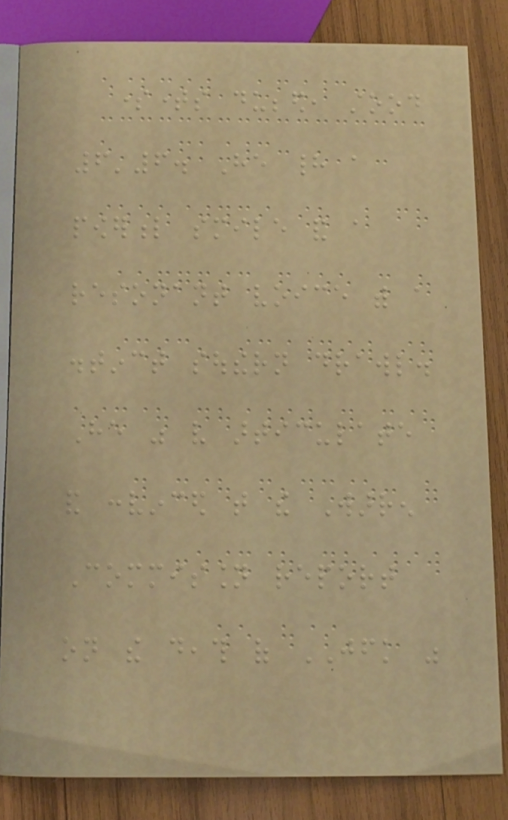sometimes dubbed, stood
6'6. He had a
powerful smile and a
resonant voice with a
distinct southern drawl.
He was very articulate
and convinced that the Warren
Commission report
on the death of JFK was
